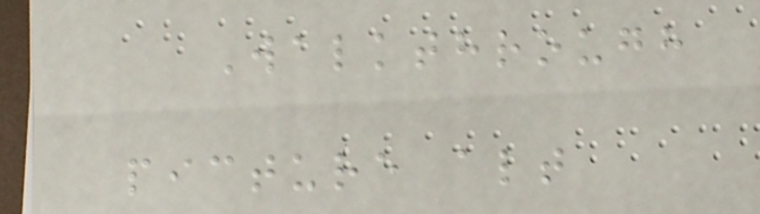Walkthrough
picture alt
